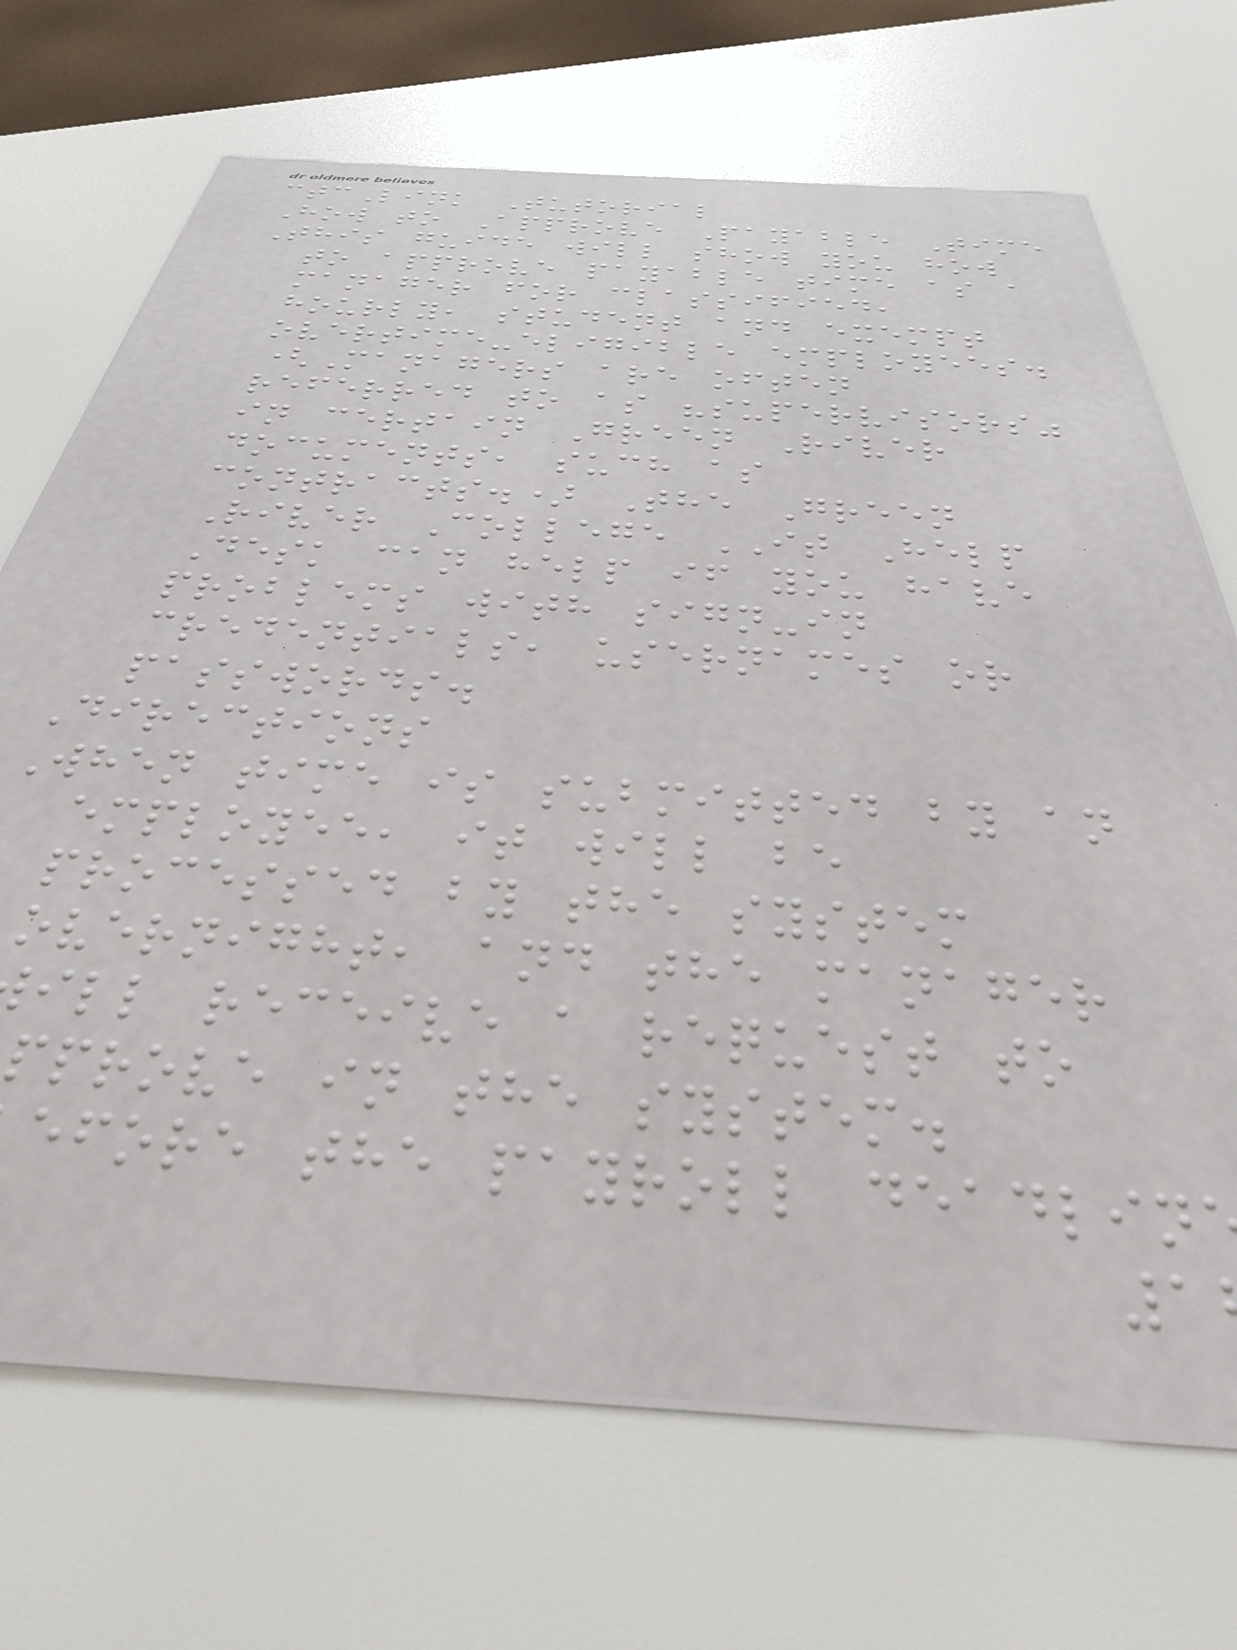ctcLink Tutorial
How to Approve Payable Time
This guide will show you how
to approve payable time as a
manager for classified,
hourly, student and exempt
overtime-eligible employees.
(Managers are often
referred to as "supervisors"
in certain Green River
documents, such as
contracts.) The Green
River College IT Help
Desk can help if you have
problems with sign-in
credentials, usernames or
passwords.
Directions
When time is submitted by an
employee, it will be
processed by the system
overnight, and the manager
ill receive a request to
pprove in the system.
efore the payroll deadlin
